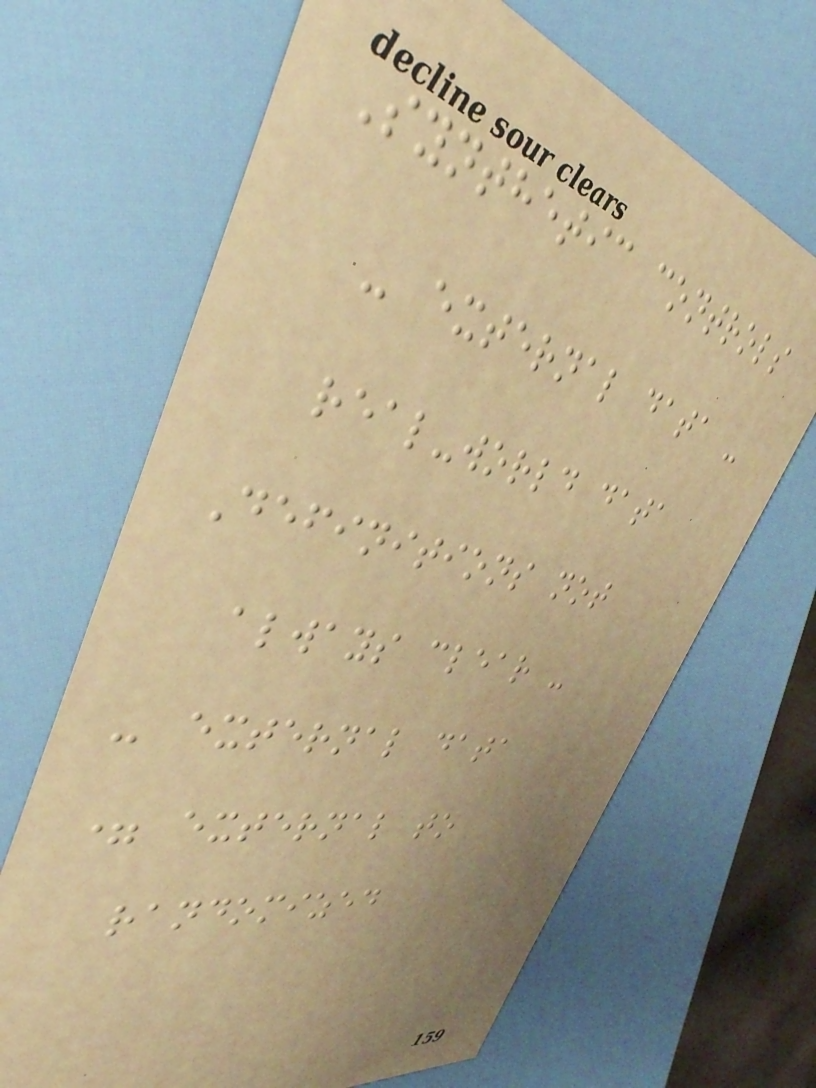Synthetic controls
- external data -
real-world data
Definitions not
always clear -
- external data
= external to
randomized
